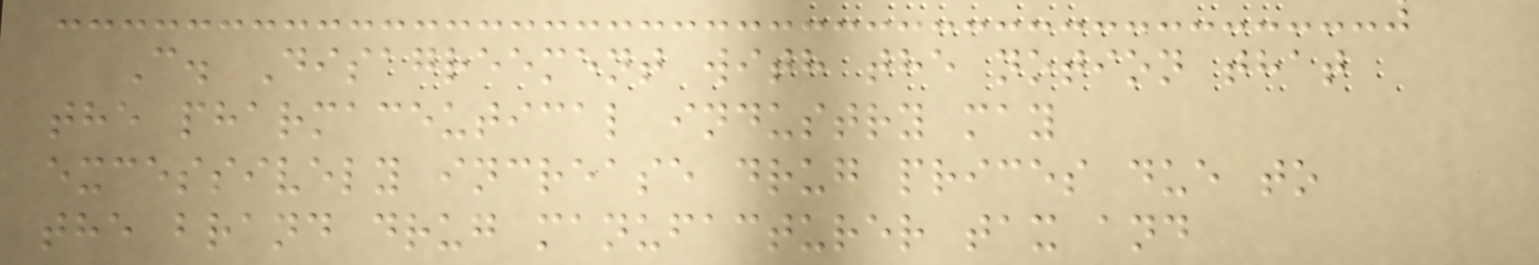C. Disagreement with the notion that
the pharmaceutical industry may
excessively increase drug prices due to
the brand drug manufacturer tax and
